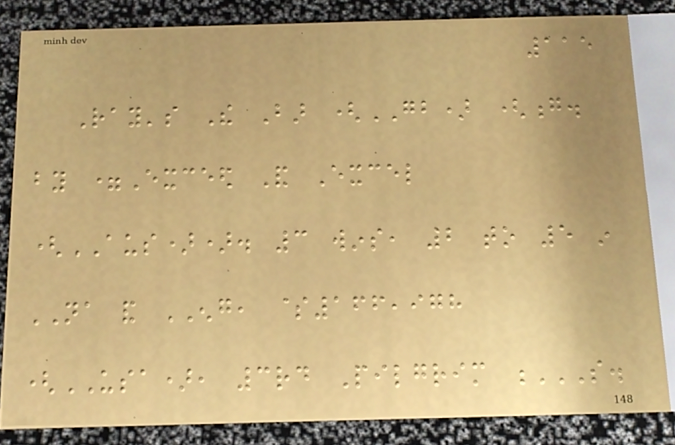115
Ray's The Bar (GB) (g.
by =Exceed And Excel
(AUS)). 3 wins, 2 to 5 in
NA and ENG, $166,978
(USA), 3rd Pilgrim S.
